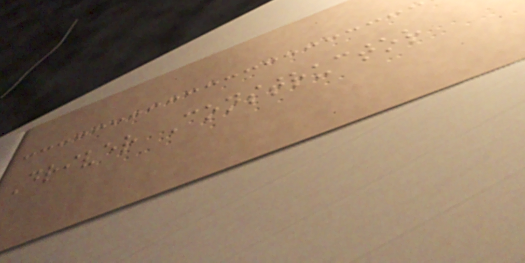Driver Constructor
